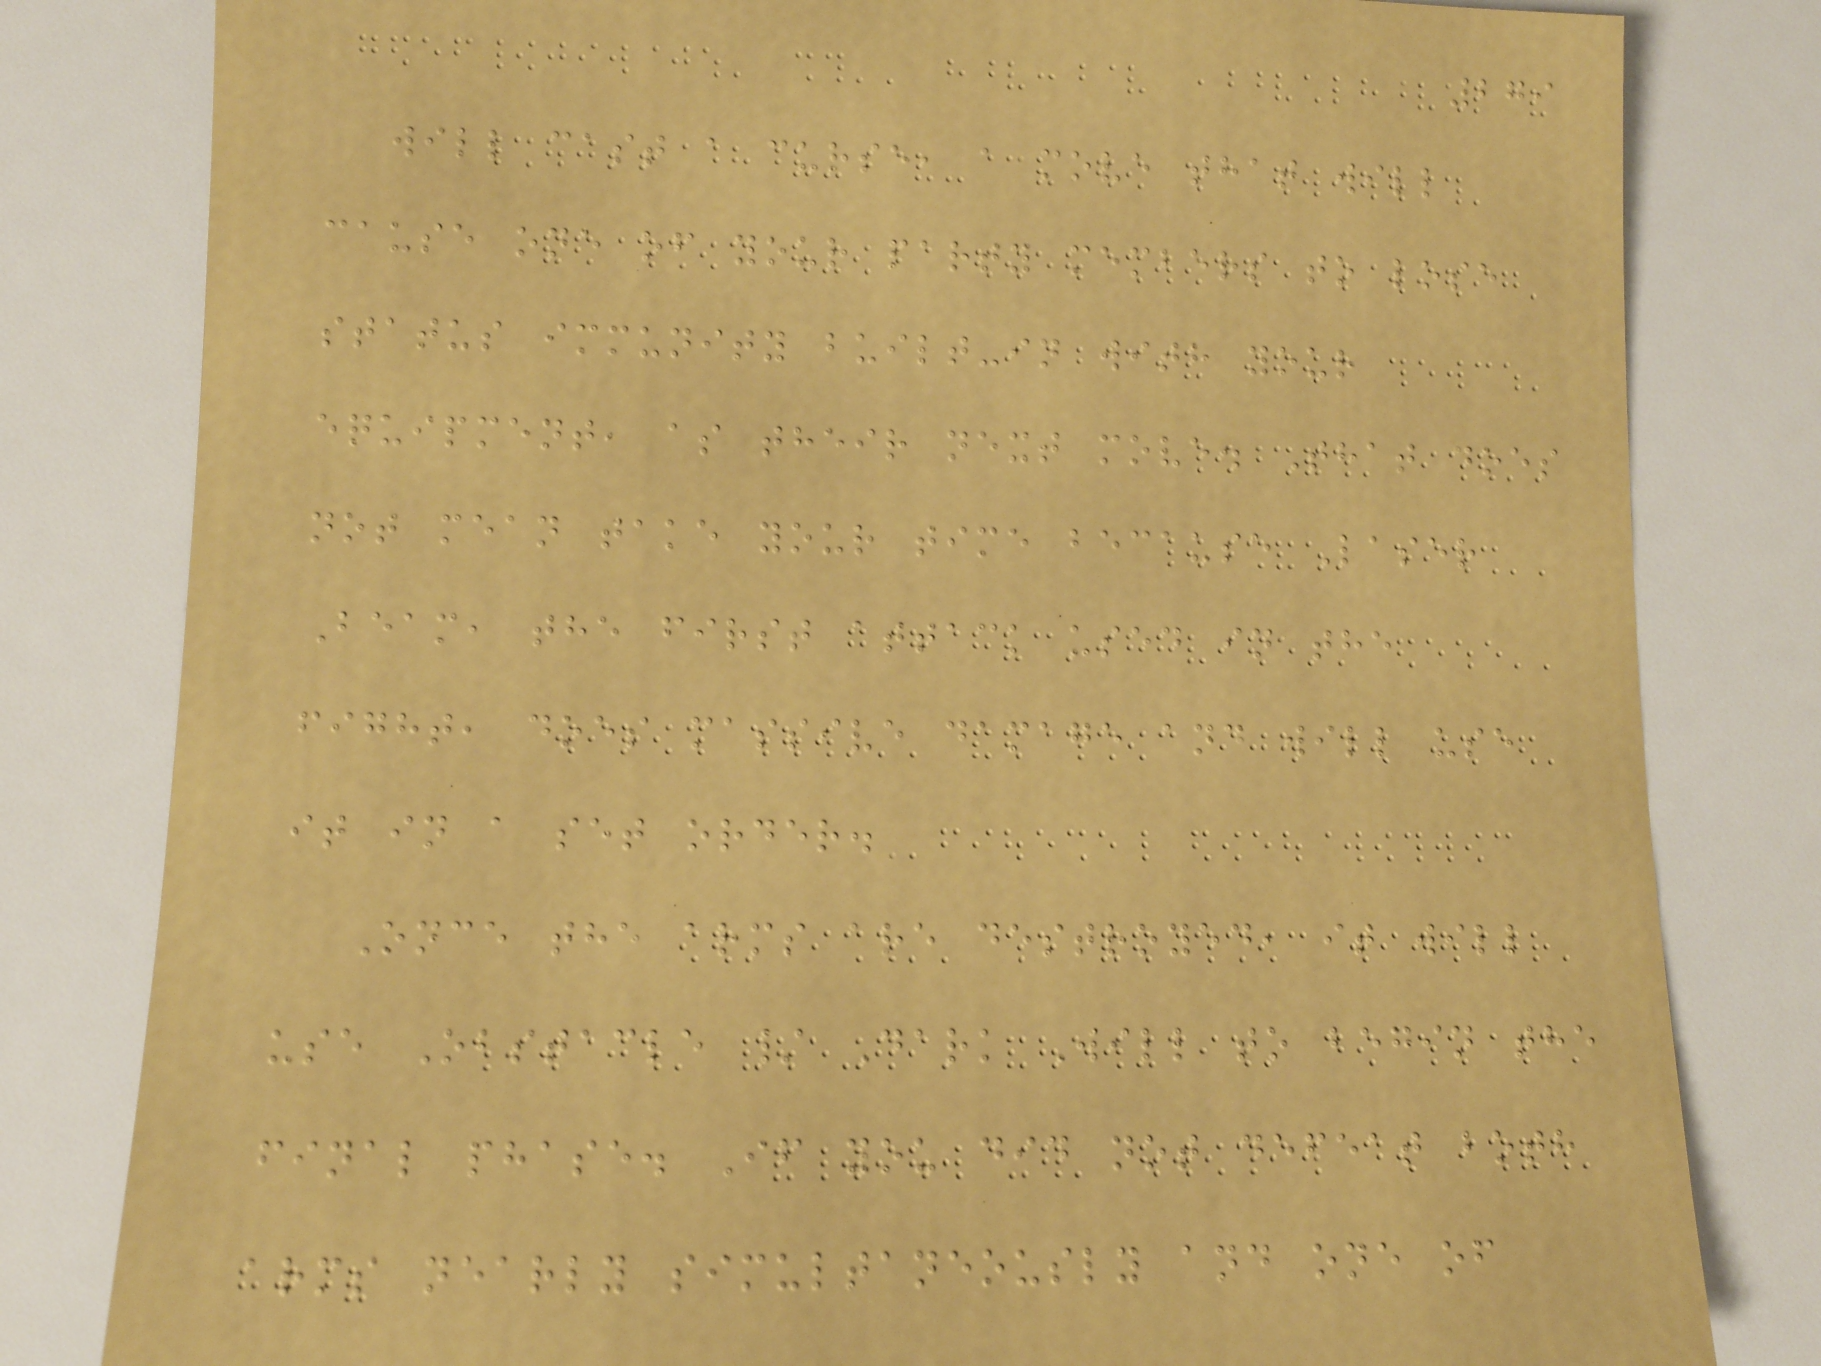279
will cast a curse, a move that will
cause one of your party members to lose
status immunity built-in with your
equipment, as their next move. That does
not mean take your time because Laser
Beam, the first attack used in the
fight, does massive damage and will use
it in a set order.
Once the arms are destroyed, it will
use Obstacle / Dark Will to begin the
final phase. If you did not defeat both
arms nearly simultaneously and one of
